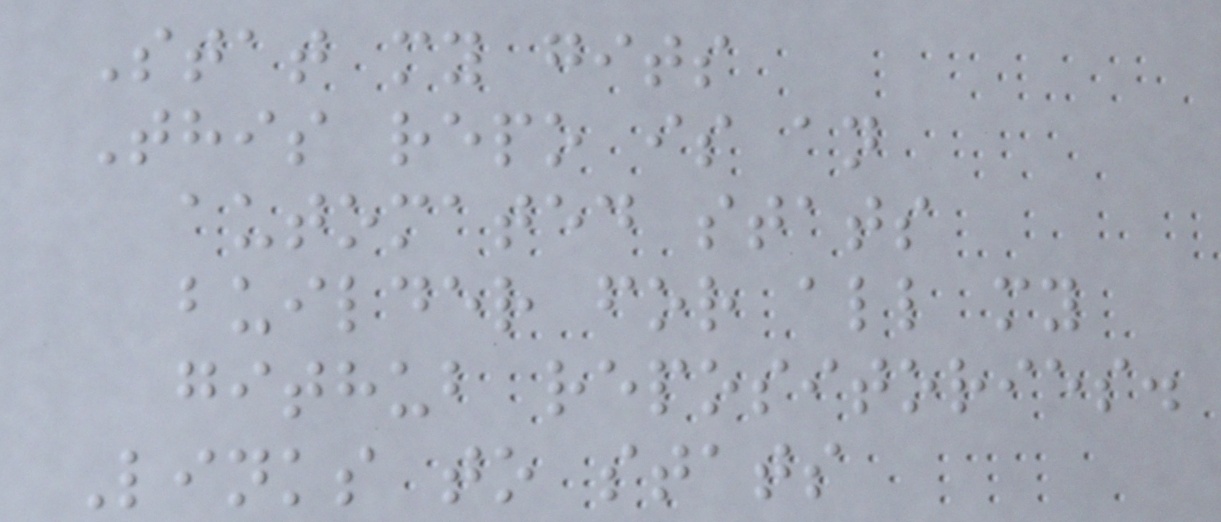Stat my gits
This repo is an
automated stats
builder for all my
github repositories.
Links to stats
